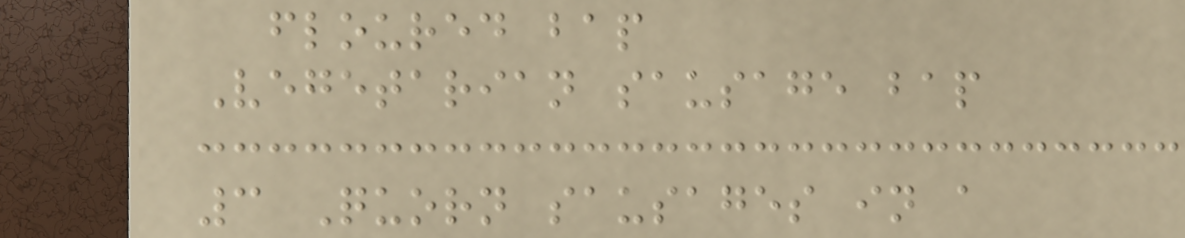floured bap
Vegetarian sausage bap
3 Quorn sausages in a
